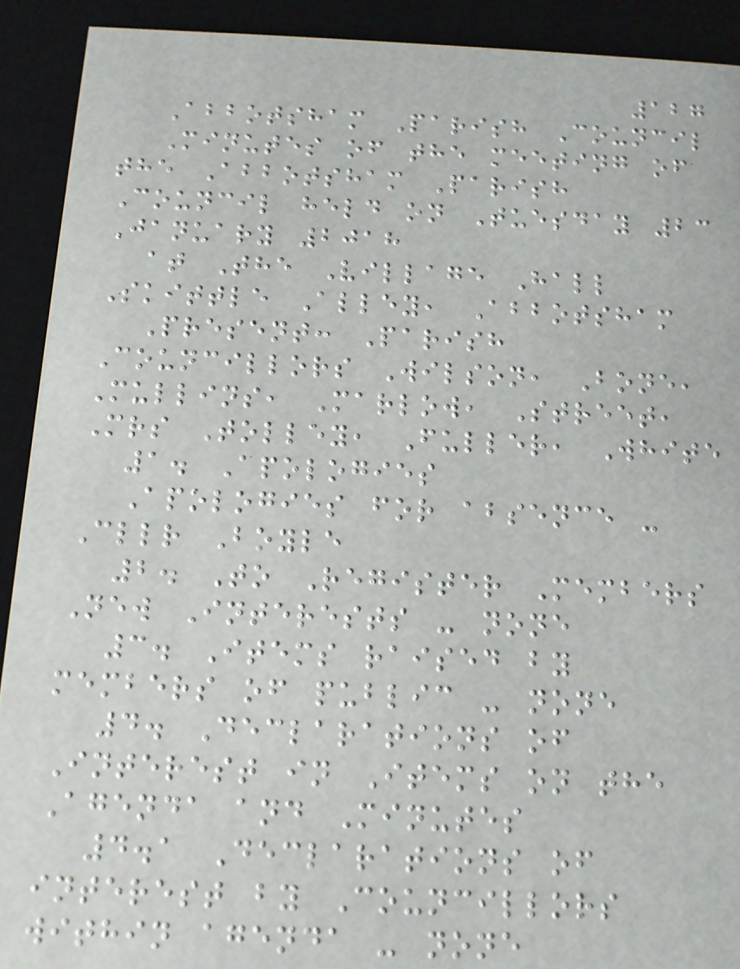127
Abbotsham Parish Council
Minutes of the meeting of
the Abbotsham Parish
Council held on Tuesday 23
January 2018
at The Village Hall
Skittle Alley, Abbotsham
Present: Parish
Councillors Wilson, Bone,
Mullins, Marlow, Street,
Mrs Tolley, Fuller, White
1. Apologies
Apologies for absence -
Cllr Boyle
2. To Register Members
New Interests - none
3. Items raised by
members of public - none
4. Declarations of
Interest in Items on the
Agenda and Minutes
4.1 Declarations of
interest by Councillors
within agenda - none
